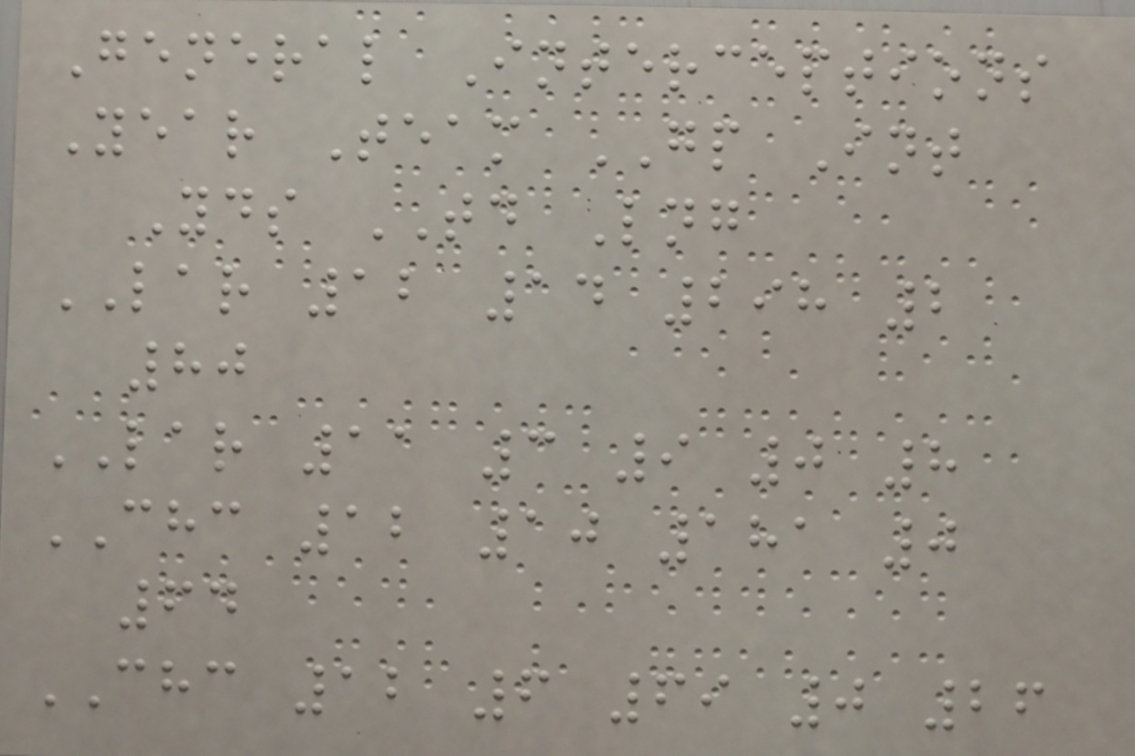General Interceptions
Year Team GP Int
Yds TD Lng
LAR 12 14 298 2
80
LAR 11 3 9 0 8
CHC 12 10 181 0
64
CHC 12 6 69 0 26
